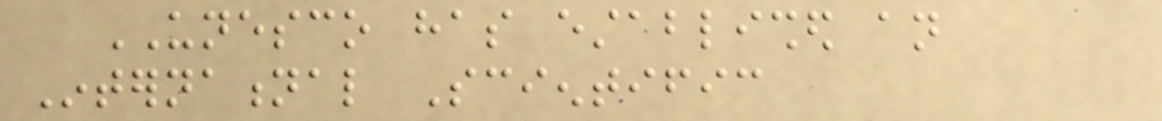UNESCO has established an
International Scientific
